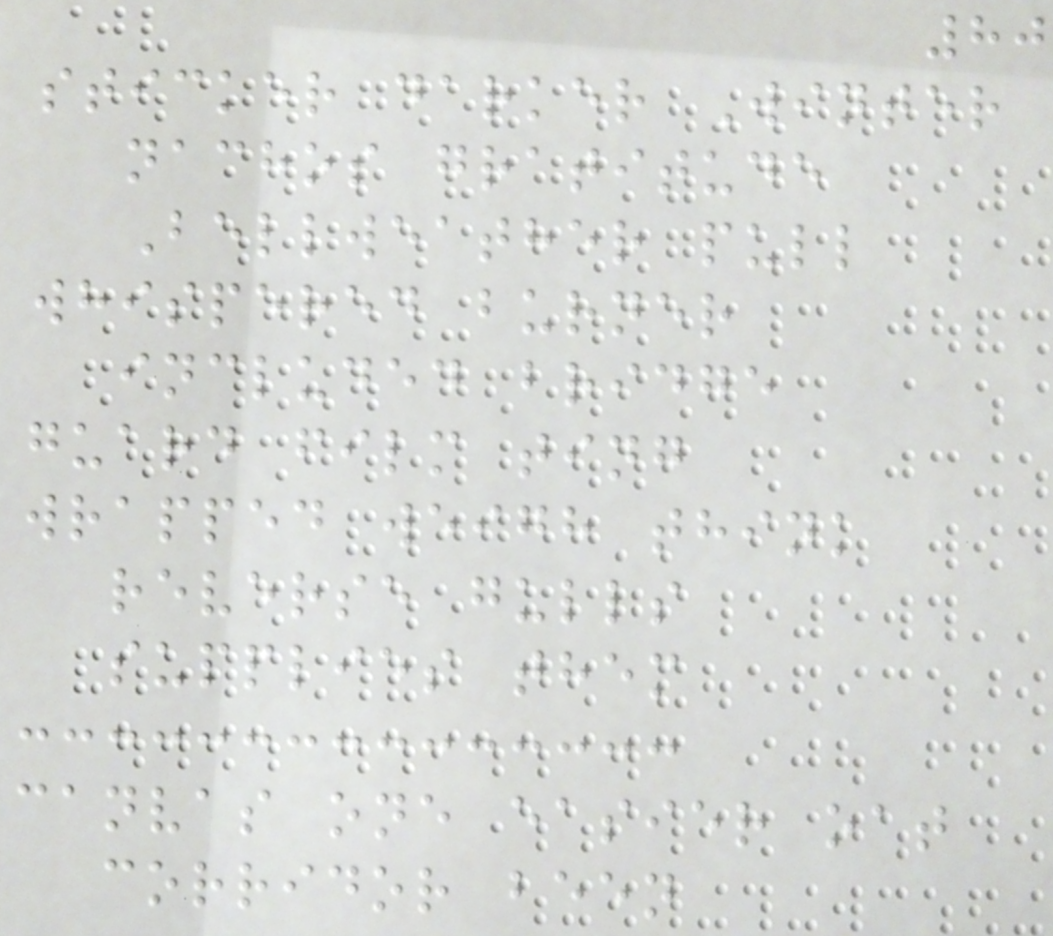80
sticker darker Winter
nachos gratitude
Bellweather pull
whispered burner
included bridge
guard film ting
wrapped weigh think
reverse gulls
supplies them
canvas one easier oat
corridor been
